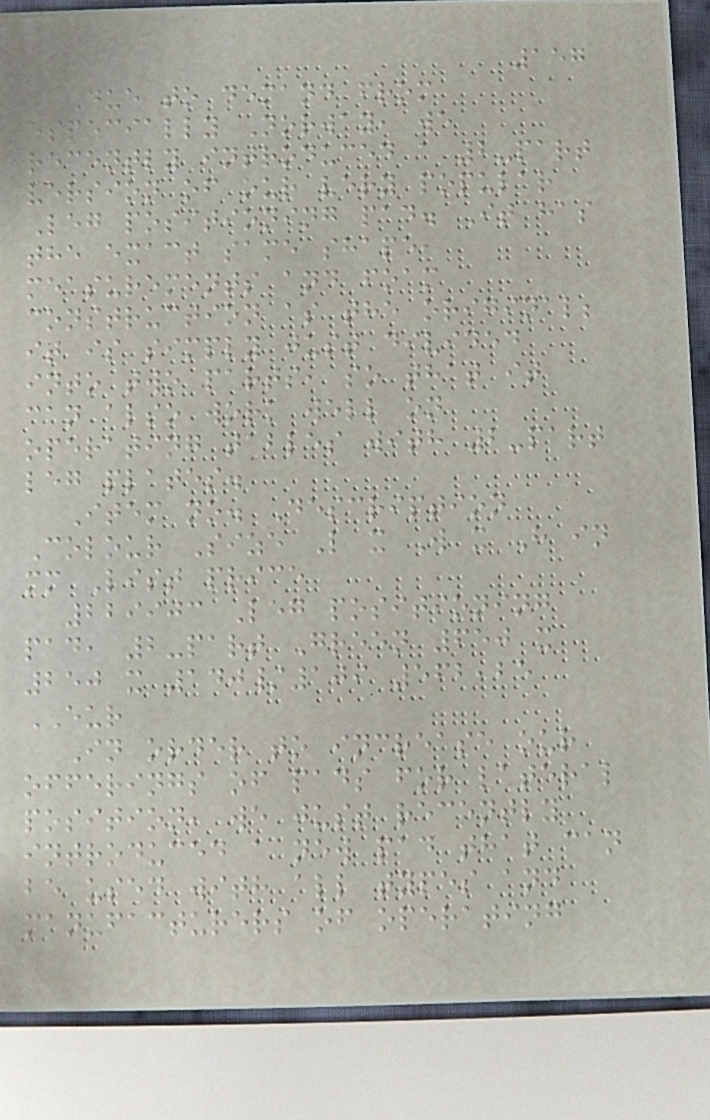157
Due to demand from
especially Norway, we
recently introduced a 2-part
version of our very popular
Leg positioning pad. It has
the exact same shape,
measurements and foam
construction as the original;
it is simply just divided
into two parts, so that it
can also work well on
operating tables with 2-part
leg plates.
Item no. Description
Colour Size L x W x H in
mm List price
229903 Leg positioning
pad, 2-part Green 650 x
250 x 140/109 562,25
EUR
In order to increase our
offerings of pads for lateral
position, we just recently
introduced a new pad that can
be used with all types and
manufacturers of operating
